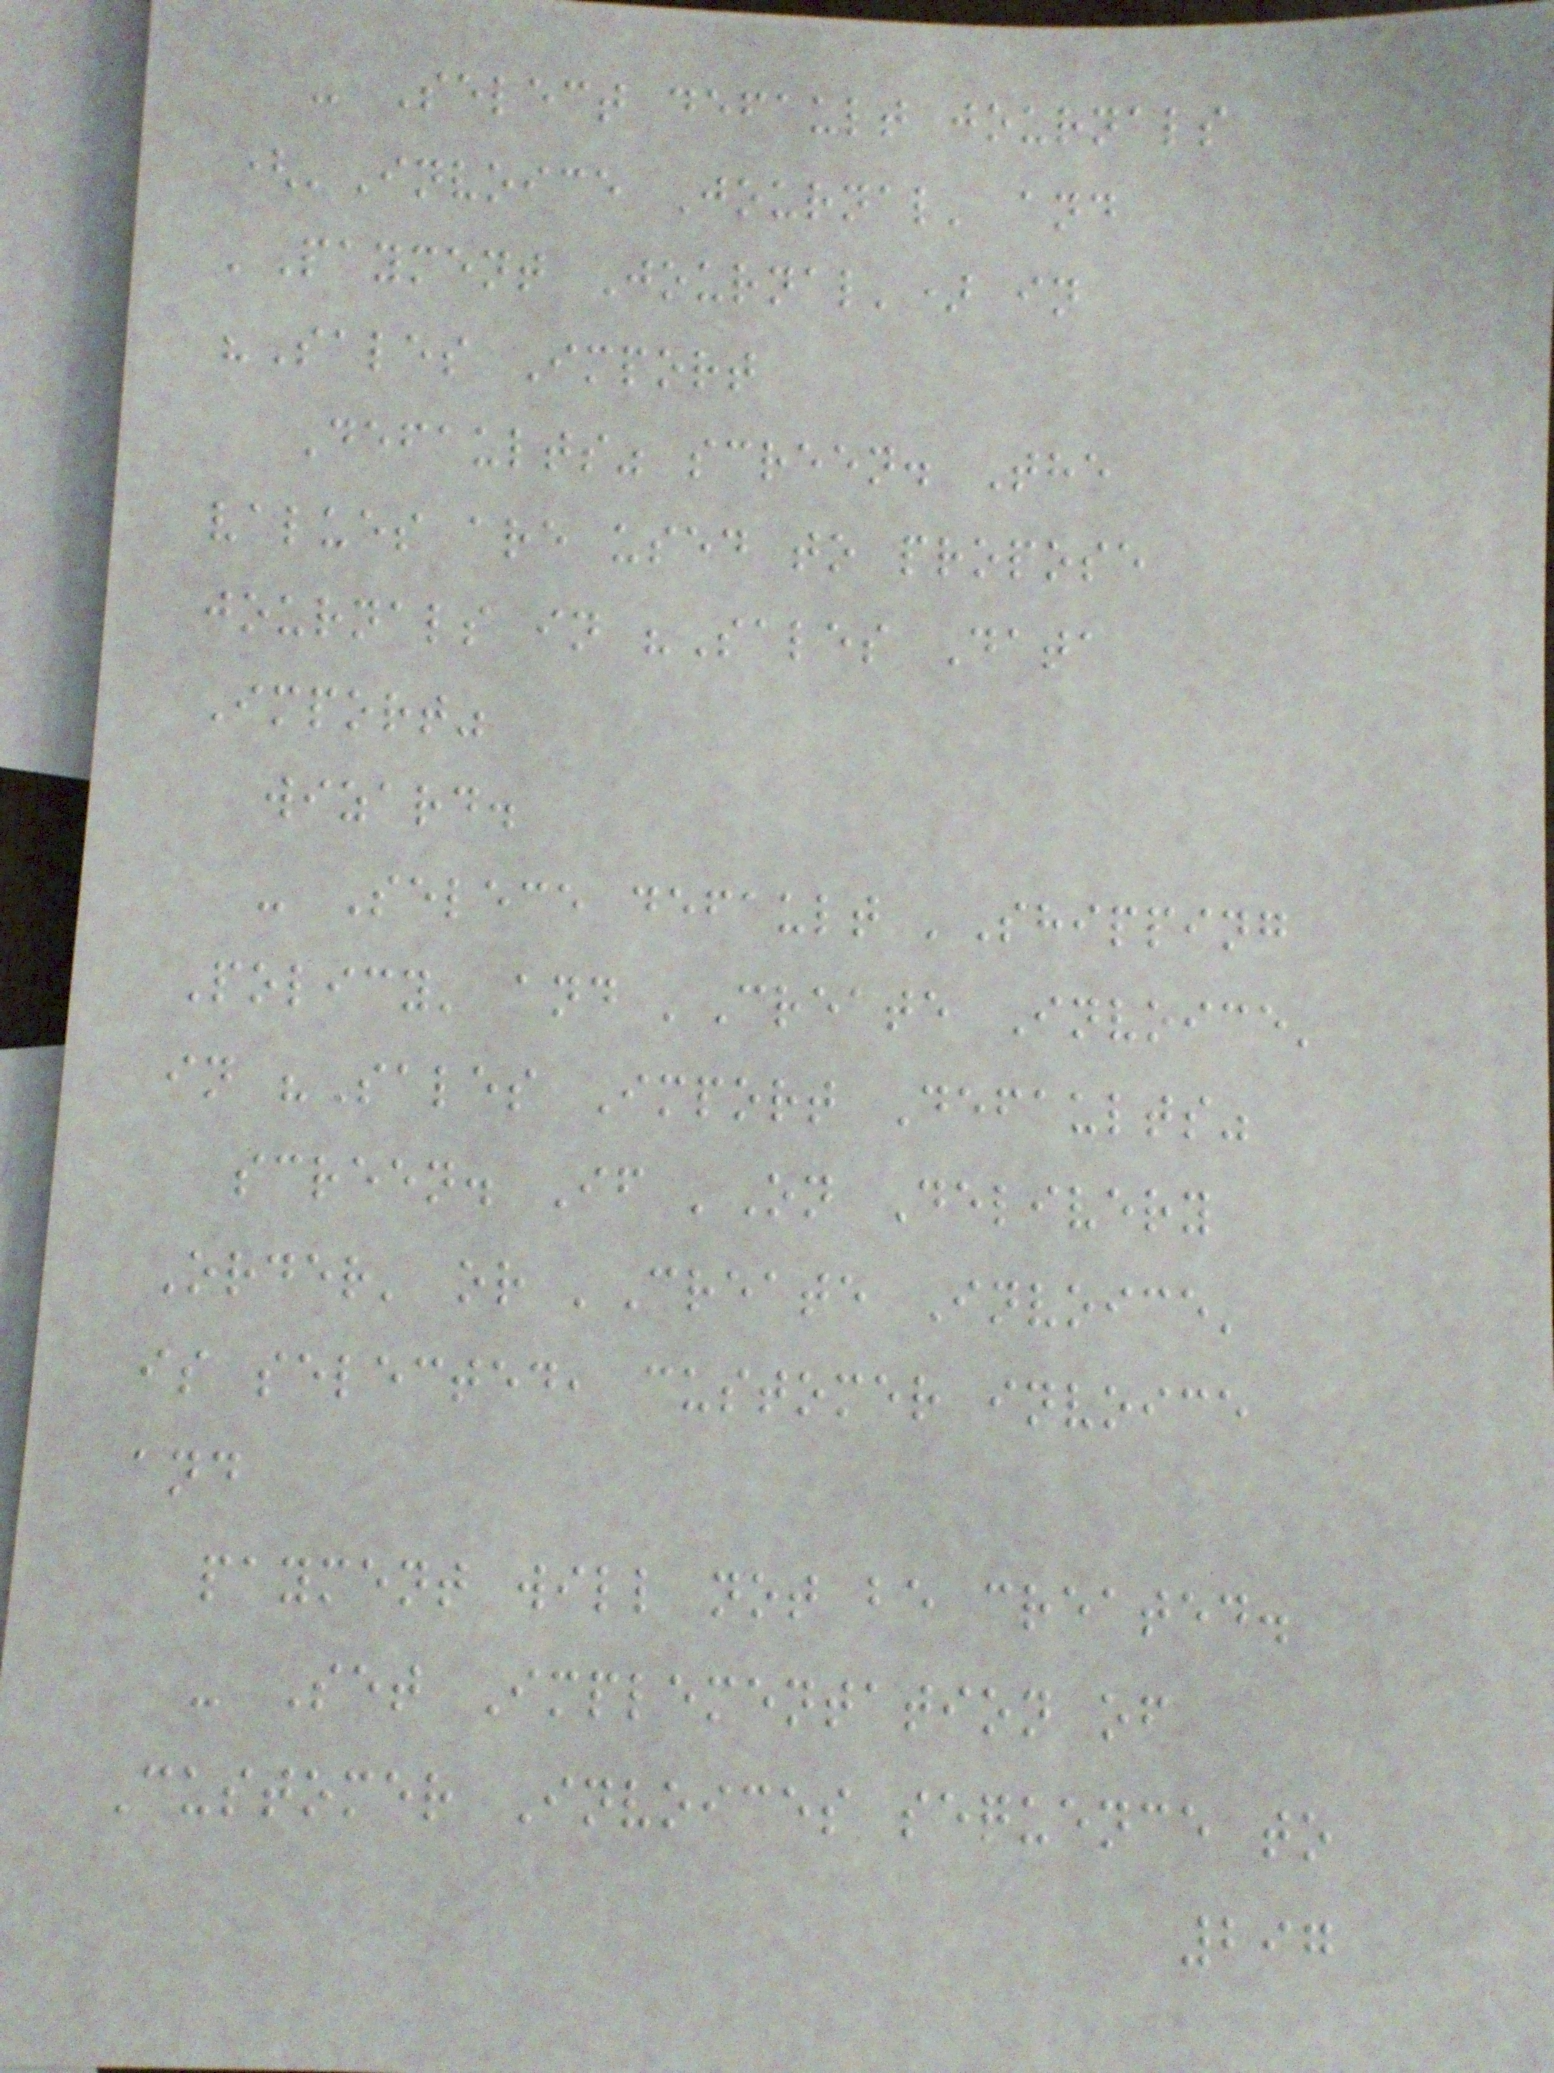- Select default journals
('Invoice Journal' and
'Payment Journal') in
"Sales Import
Defaults" screen. The
values are used to propose
journals in "Sales Data
Import"
wizard.
- Selece default 'Shipping
Policy' and 'Create Invoice'
in "Sales Import Defaults"
screen. If 'On Delivery
Order' or 'Create Invoice'
is selected, customer invoice
and
payment will not be created.
- Set Implementation of
Customer Invoices sequence to
297
